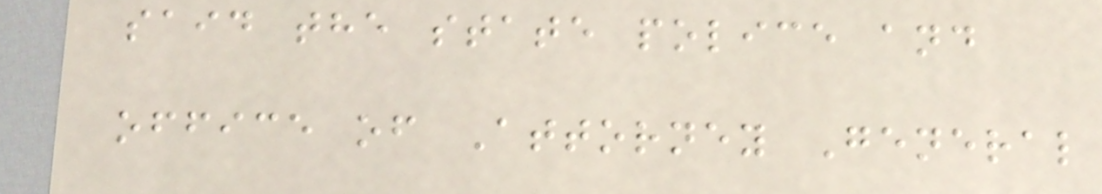said the state police and
office of Attorney General
